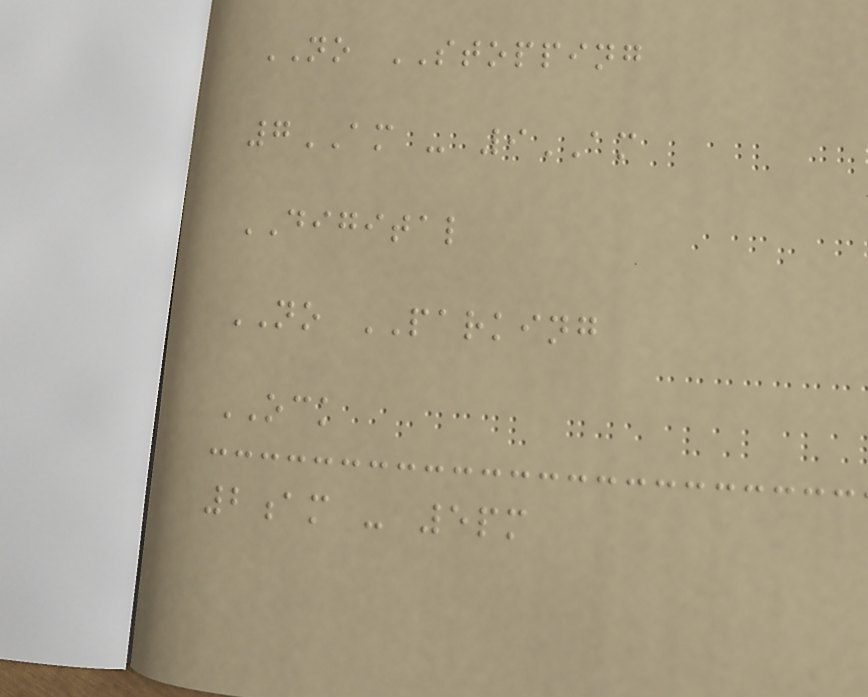NO STOPPING
7AM - 9AM
DIGITAL
NO PARKING
OCK
2am - 5pm
